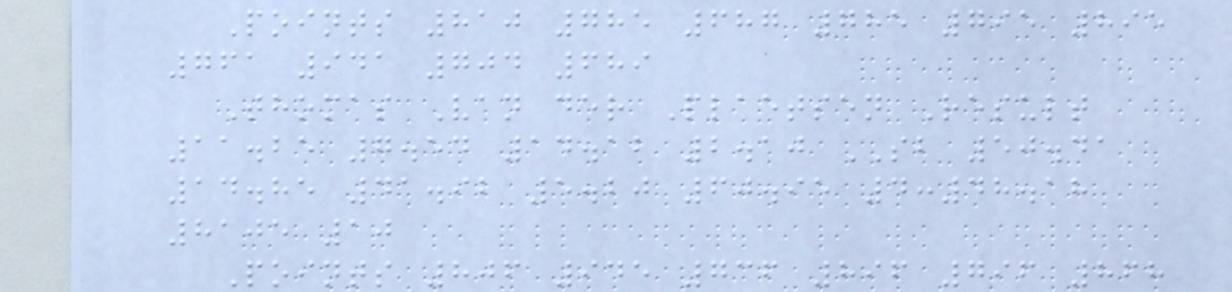Points 810 785 687 785 795 895
761 941 704 689
Thomas Van der Plaetsen Result
11.25 7.54 14.12 2.10 SB 50.41
14.85 41.92 5.20 60.95 4:48.18
8105 10
Points 806 945 736 896 796 868
